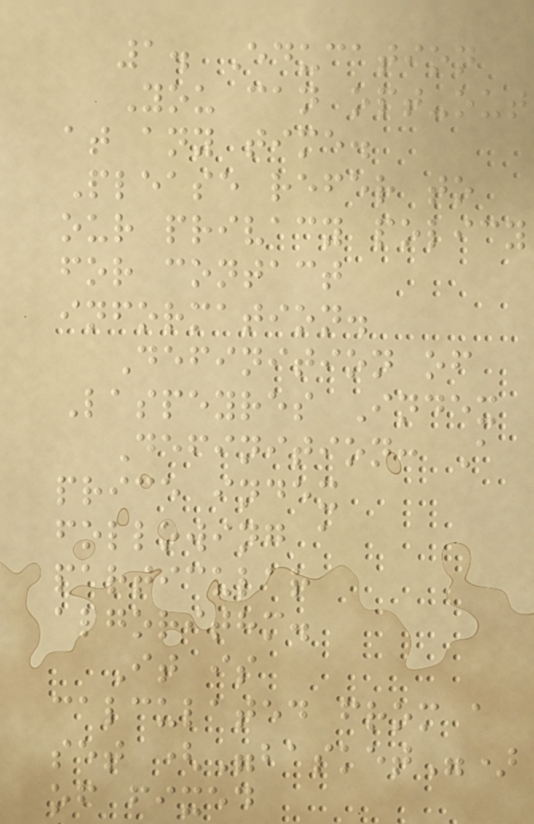1. Education
You can opt-out
at any time.
Please refer to
our privacy policy
for contact
information.
Definition of
Laspeyres Index
Definition: A
price index
following a
particular
algorithm.
It is
calculated from a
set ("basket")
of fixed
